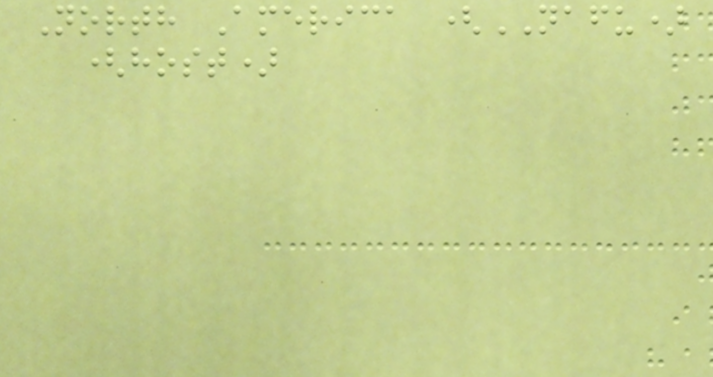North America (NAFU)
(host)
